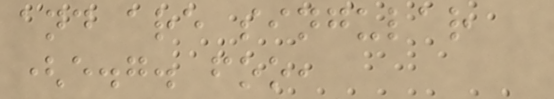and are singular
(e.g. foo,
